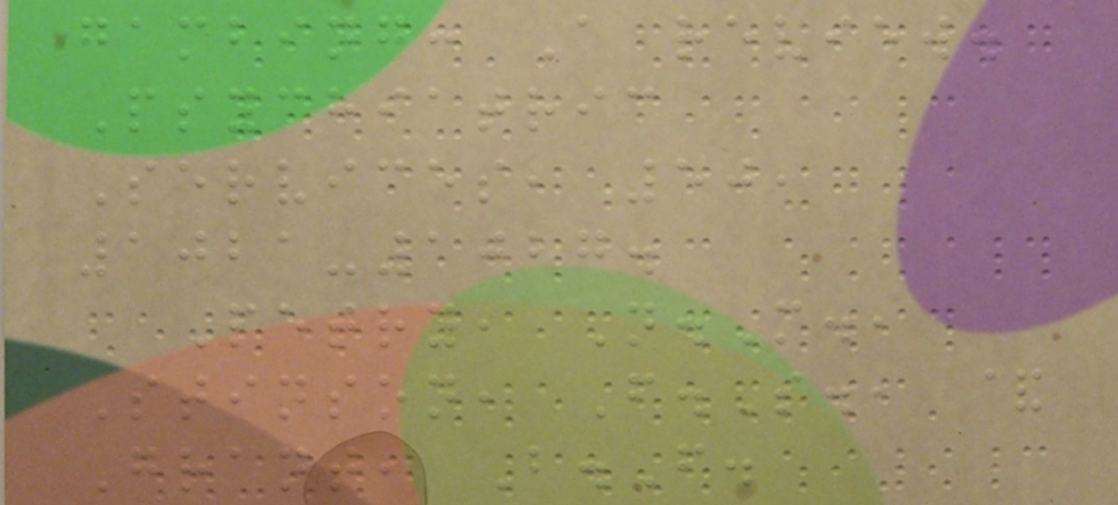gambing: A review.
Psychiatric
Services, 50,
1021-1027.
Petry, N.M.,
Stinson, F.S., &
Grant, B.F.
